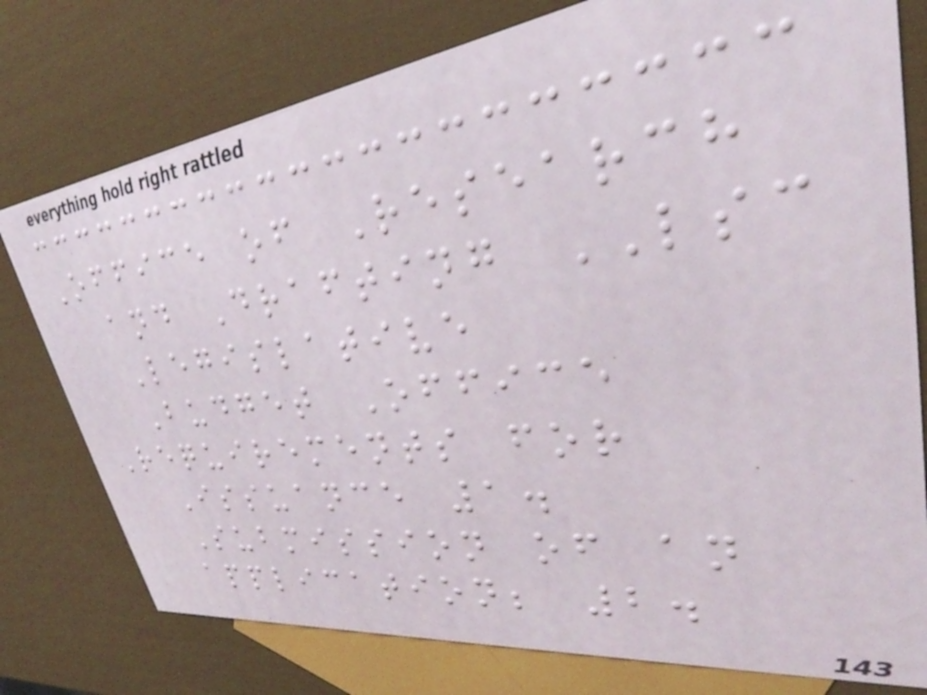Office of Research
and Drafting LSC
Legislative
Budget Office
Requirements for
Issuance 1.
Submission of an
application; 2.
